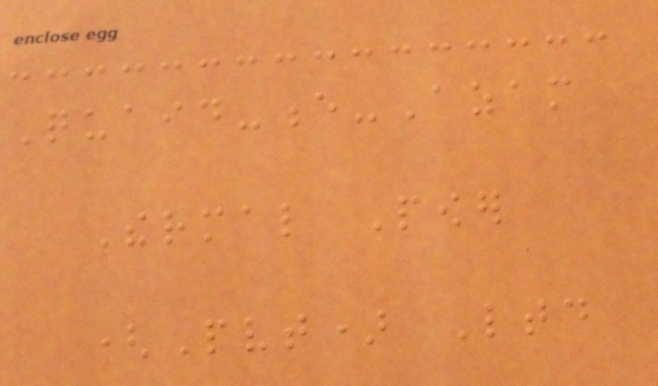Quaid-e-Azam
Thermal Power
(Pvt) Ltd
